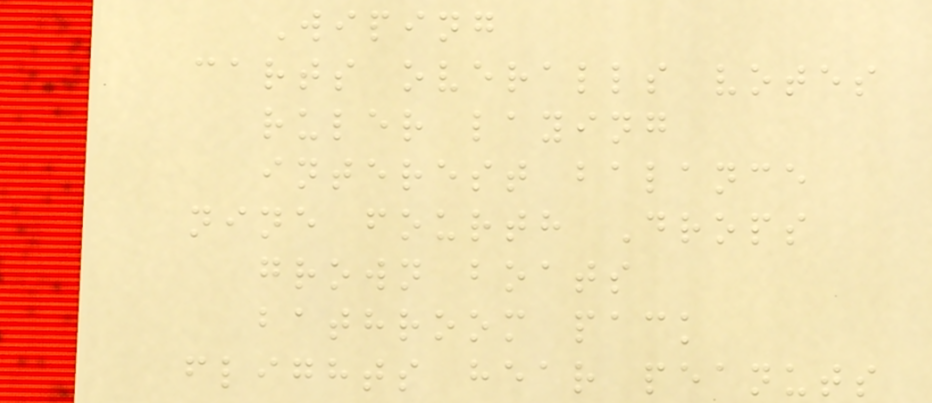Wiping
carts overalls votes
ruler laying
interest balance
nine fourth Drops
grown boats
bathroom pack
flights hear peanuts
